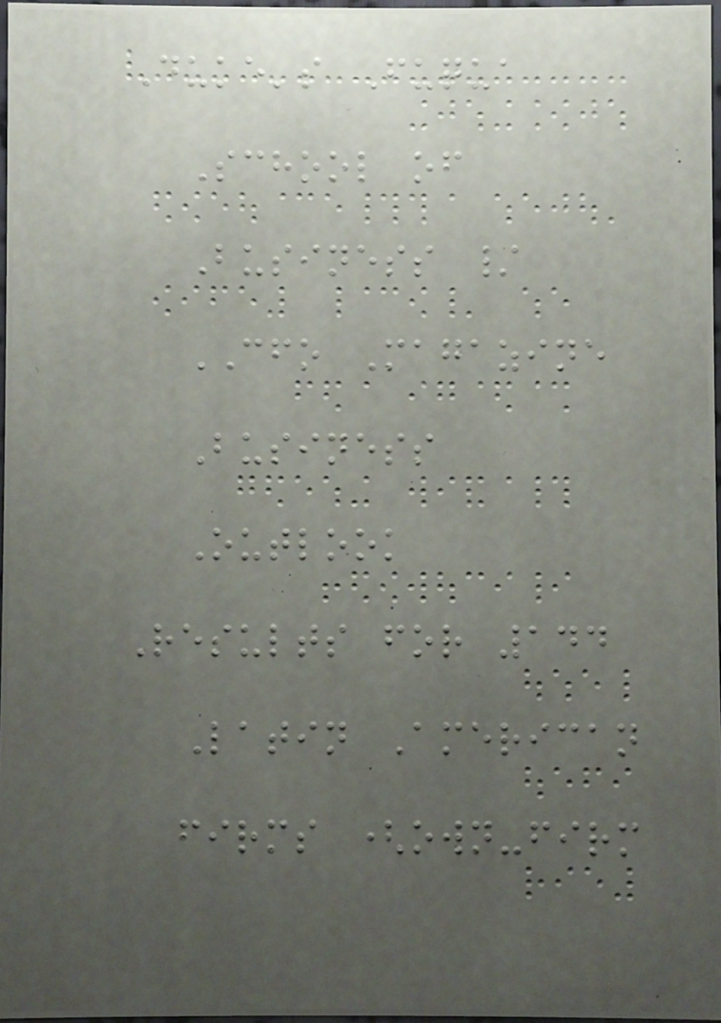Duke's Fuqua
School of
Business /
CFO Magazine
Business
Outlook
Results for 144
Latin American
firms (own-firm
